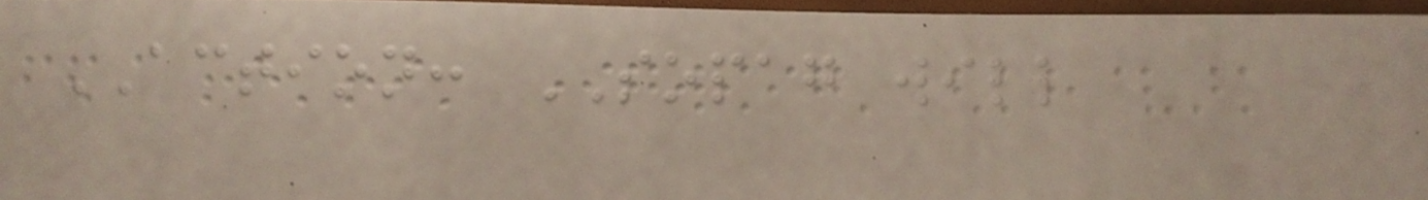ACTION: SOPAG will
